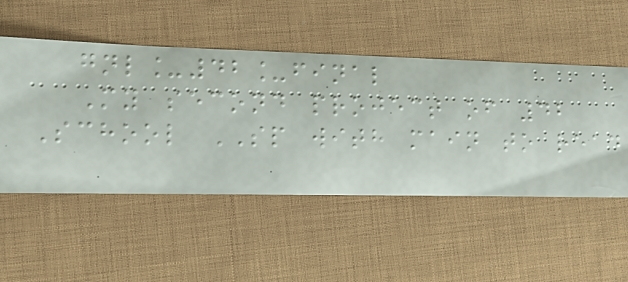gnl_42_final
My second project of 42
School SP with main to read
